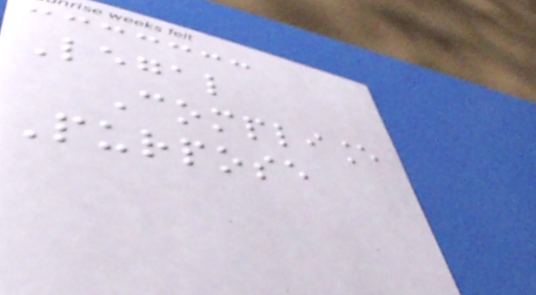Legal
Compliance
Purpose
